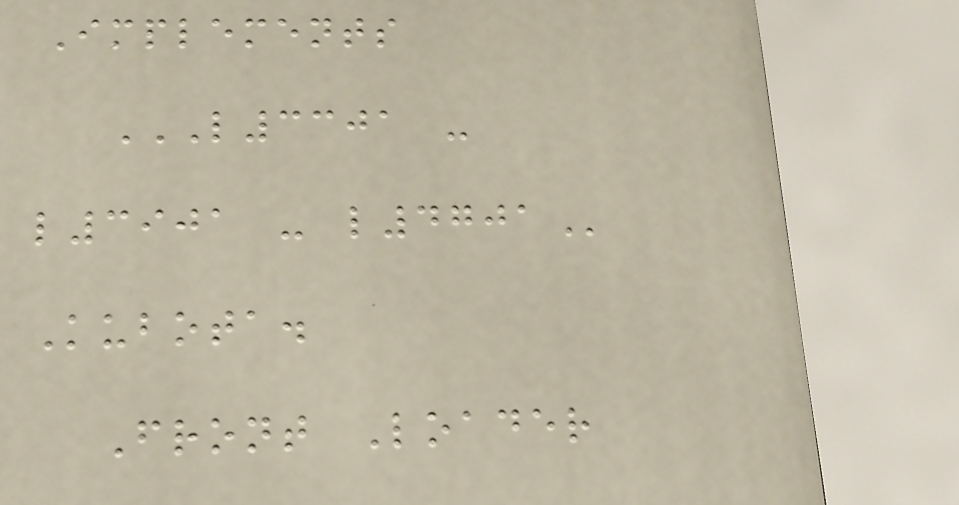Implements
L3301 -
L3901 - L4701
Kubota.
Front Loader
